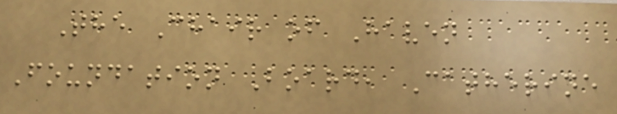The Chair of Haven
Foundation Board, Catherine
